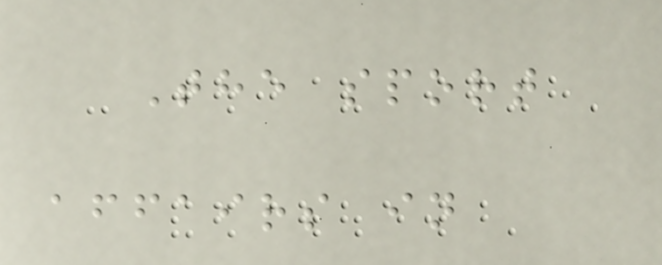The sport
affairs in
